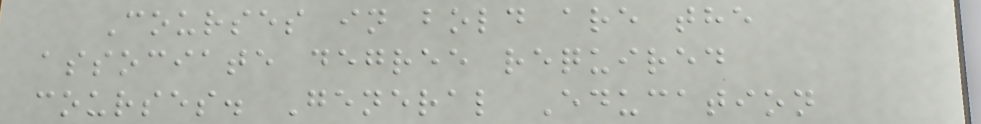Courses in bold are the
associate degree required
courses. General Education
